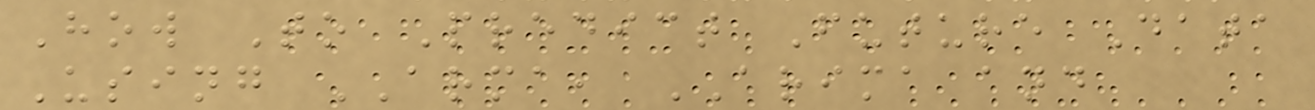How To Predict Future Data
Using ARMA, ARIMA and
